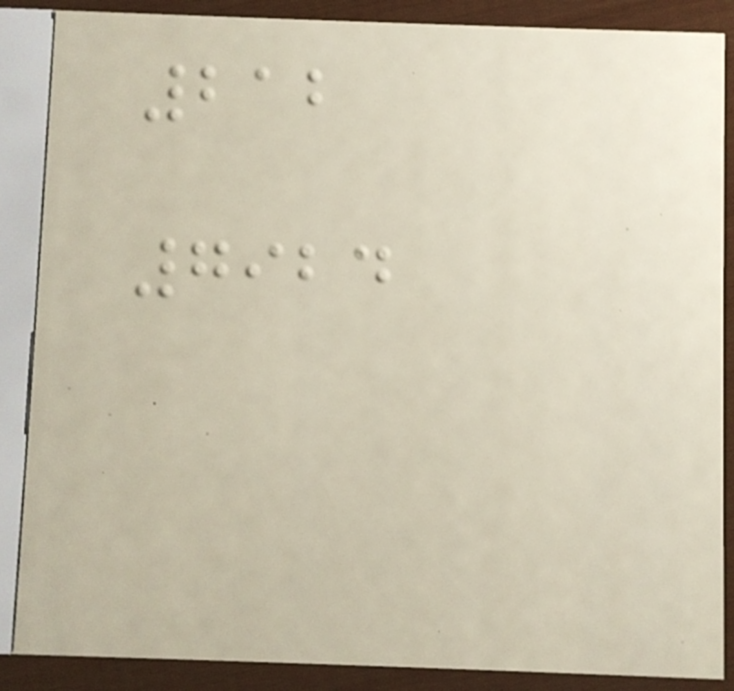212
7924
